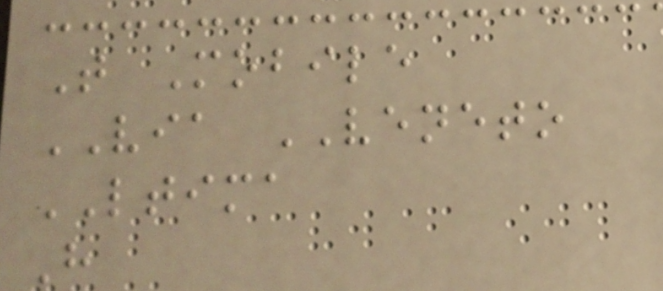T Mobile
VIA VENETO
LTIMA
H
